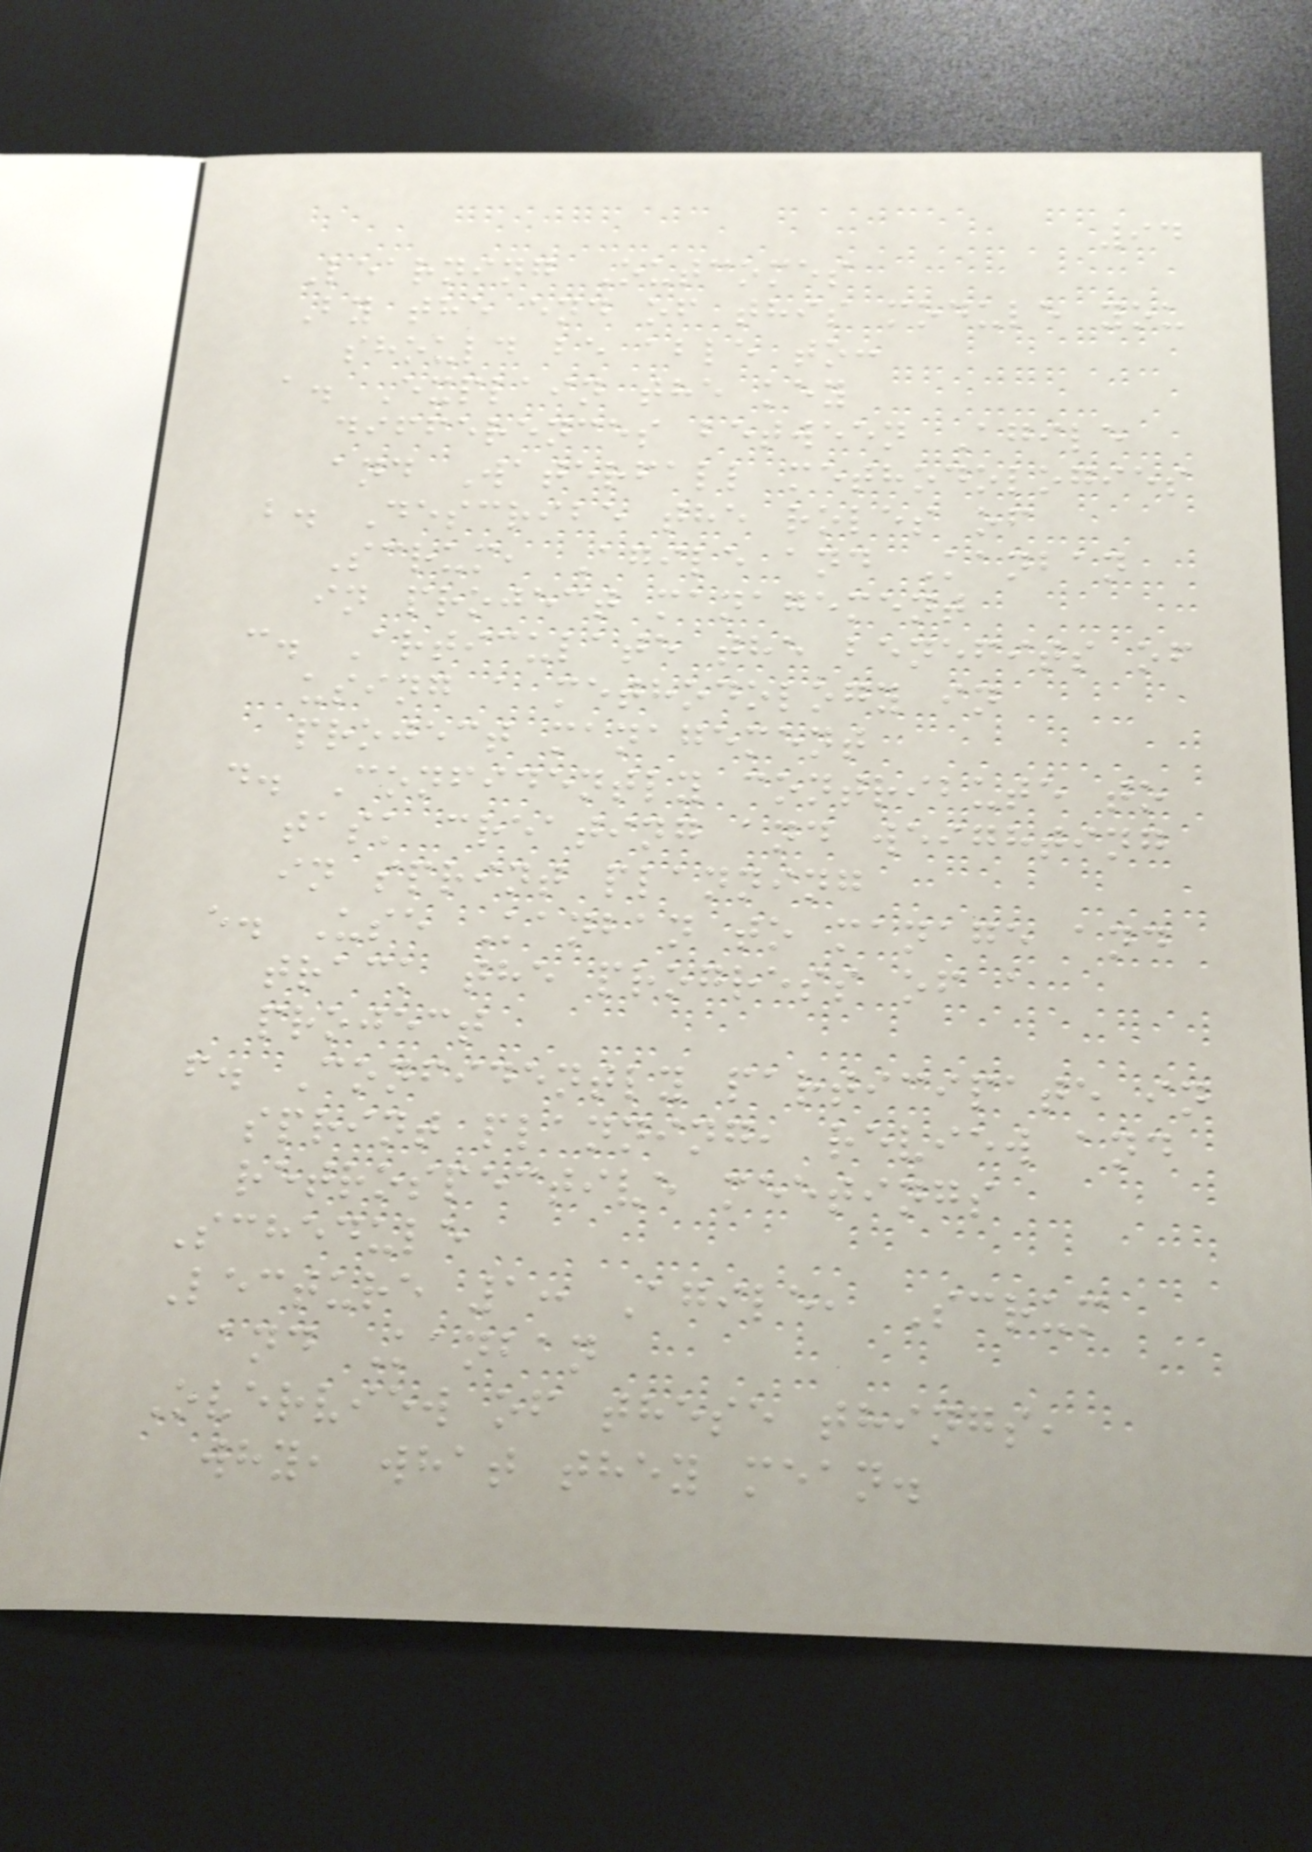94
Learning Outcomes
By the end of this module you
should be able to:
a. Explain the key
differences between Agile
and Waterfall methodologies
b. Describe the roles of
Scrum, Agile and Kanban
in project management
c. Articulate the benefits of
using a methodology in
project management
d. Confidently contribute to
task creating and weighting
in sprint planning
e. Use Kanban to manage and
track the progress of a
project
f. Confidently participate in
sprint planning, review and
retrospective meetings
Schedule
Lecture 1: Agile, Scrum
and Kanban
Overview of these things,
why, what they mean.
